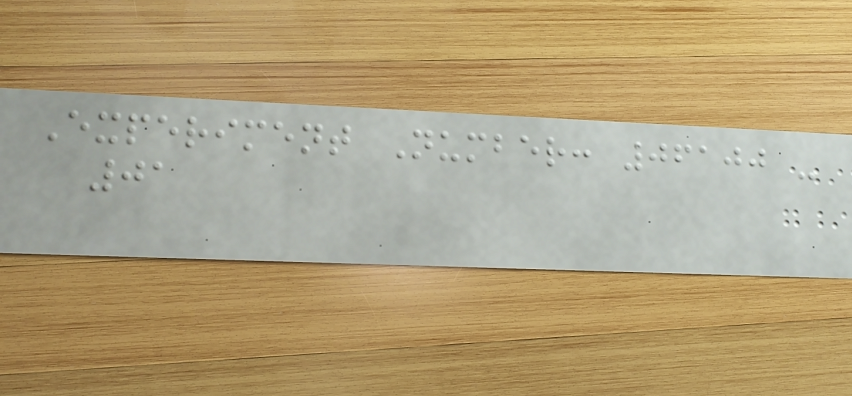Experiment Number: 06100 -
01
